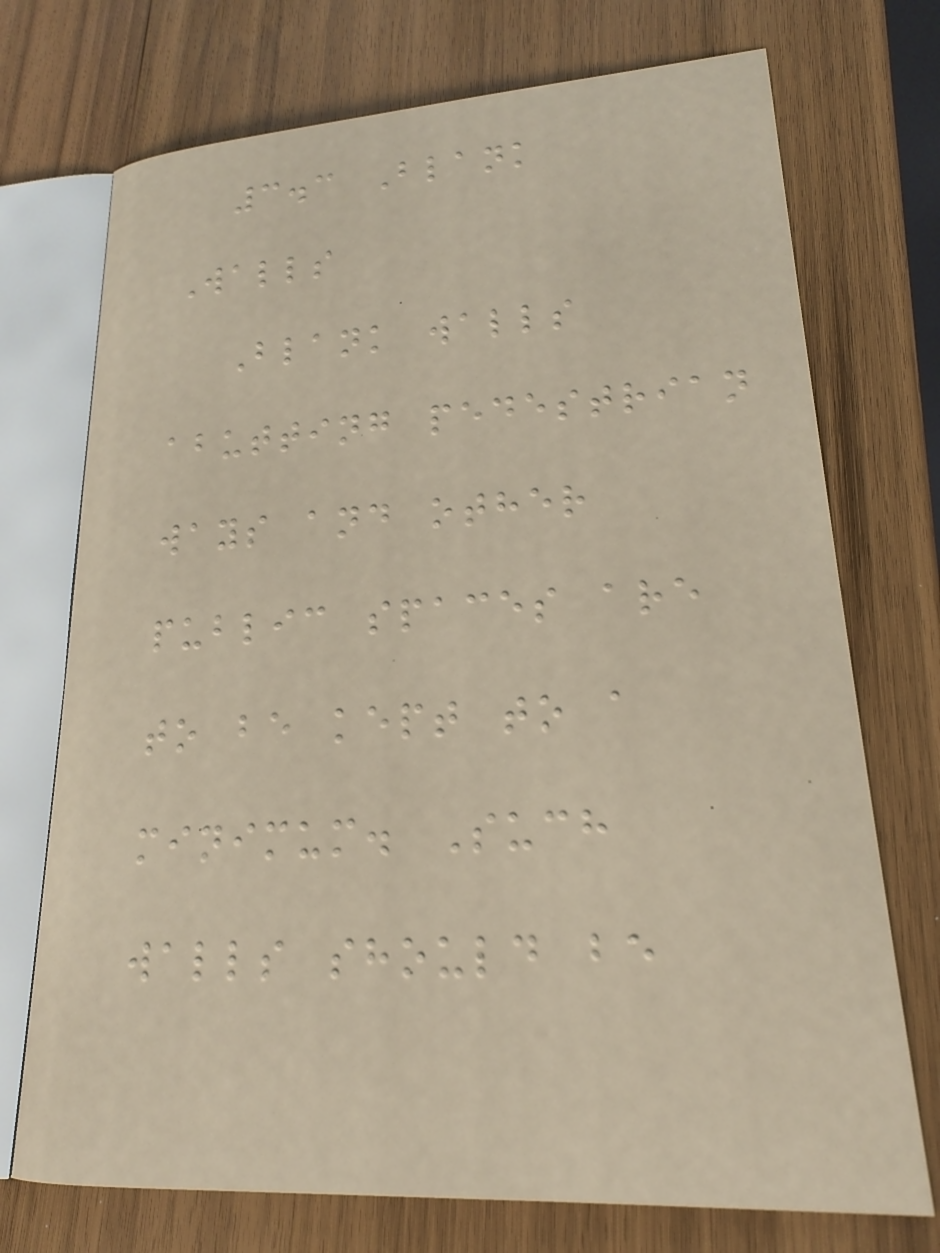3.3 Blank
Walls
Blank walls
abutting pedestrian
ways and other
public spaces are
to be kept to a
minimum. Such
walls should be
